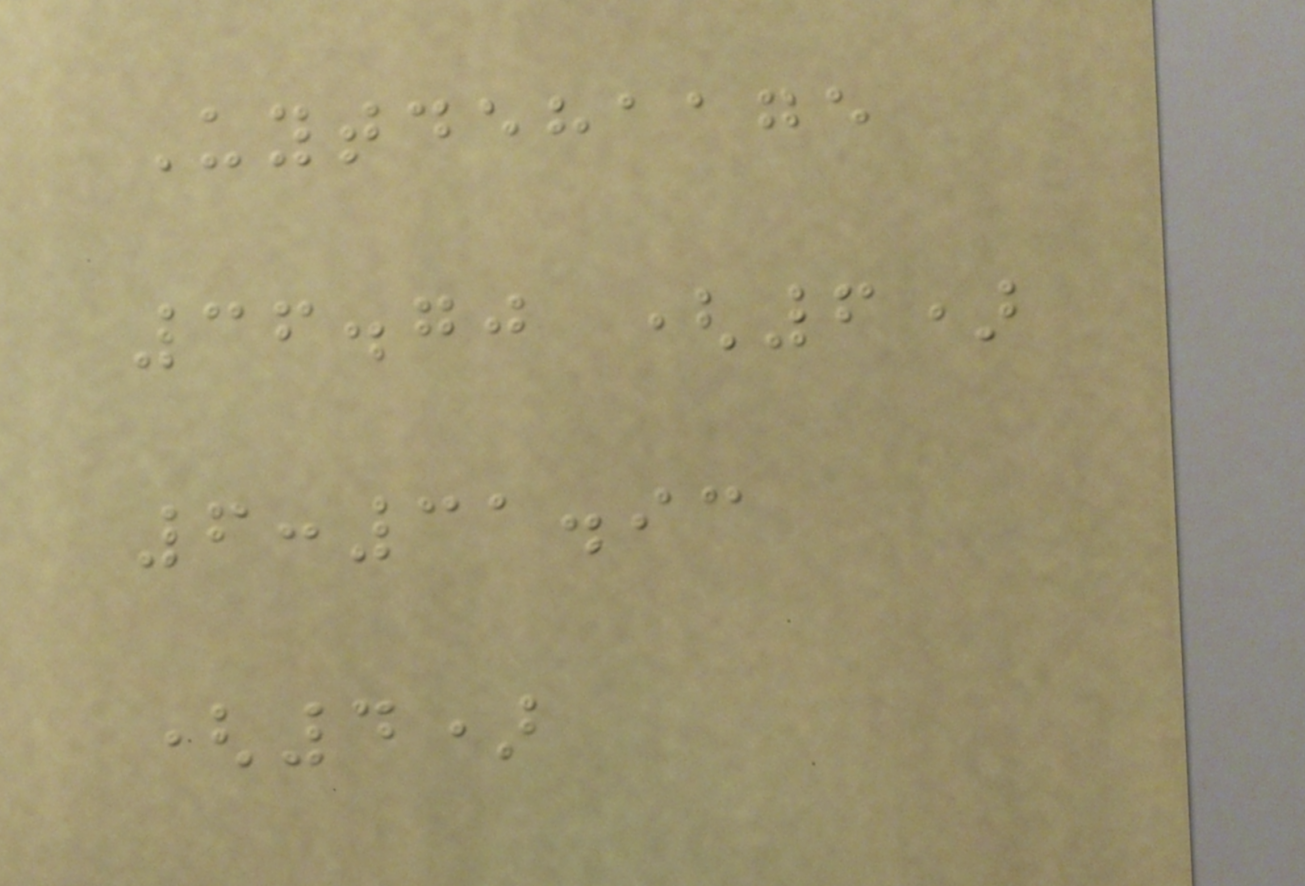Uytdehaage
36.70 (6)
6:31.93
(4)
